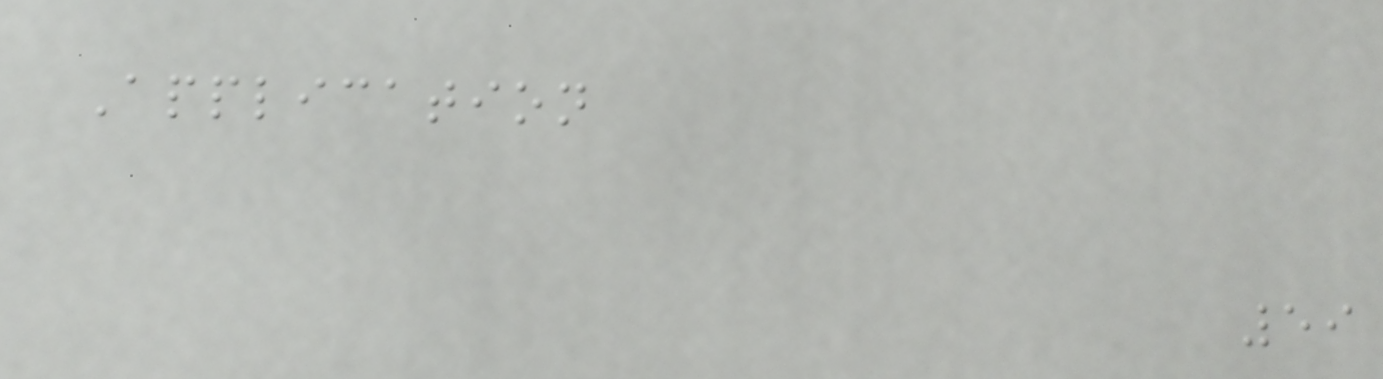Application
59
